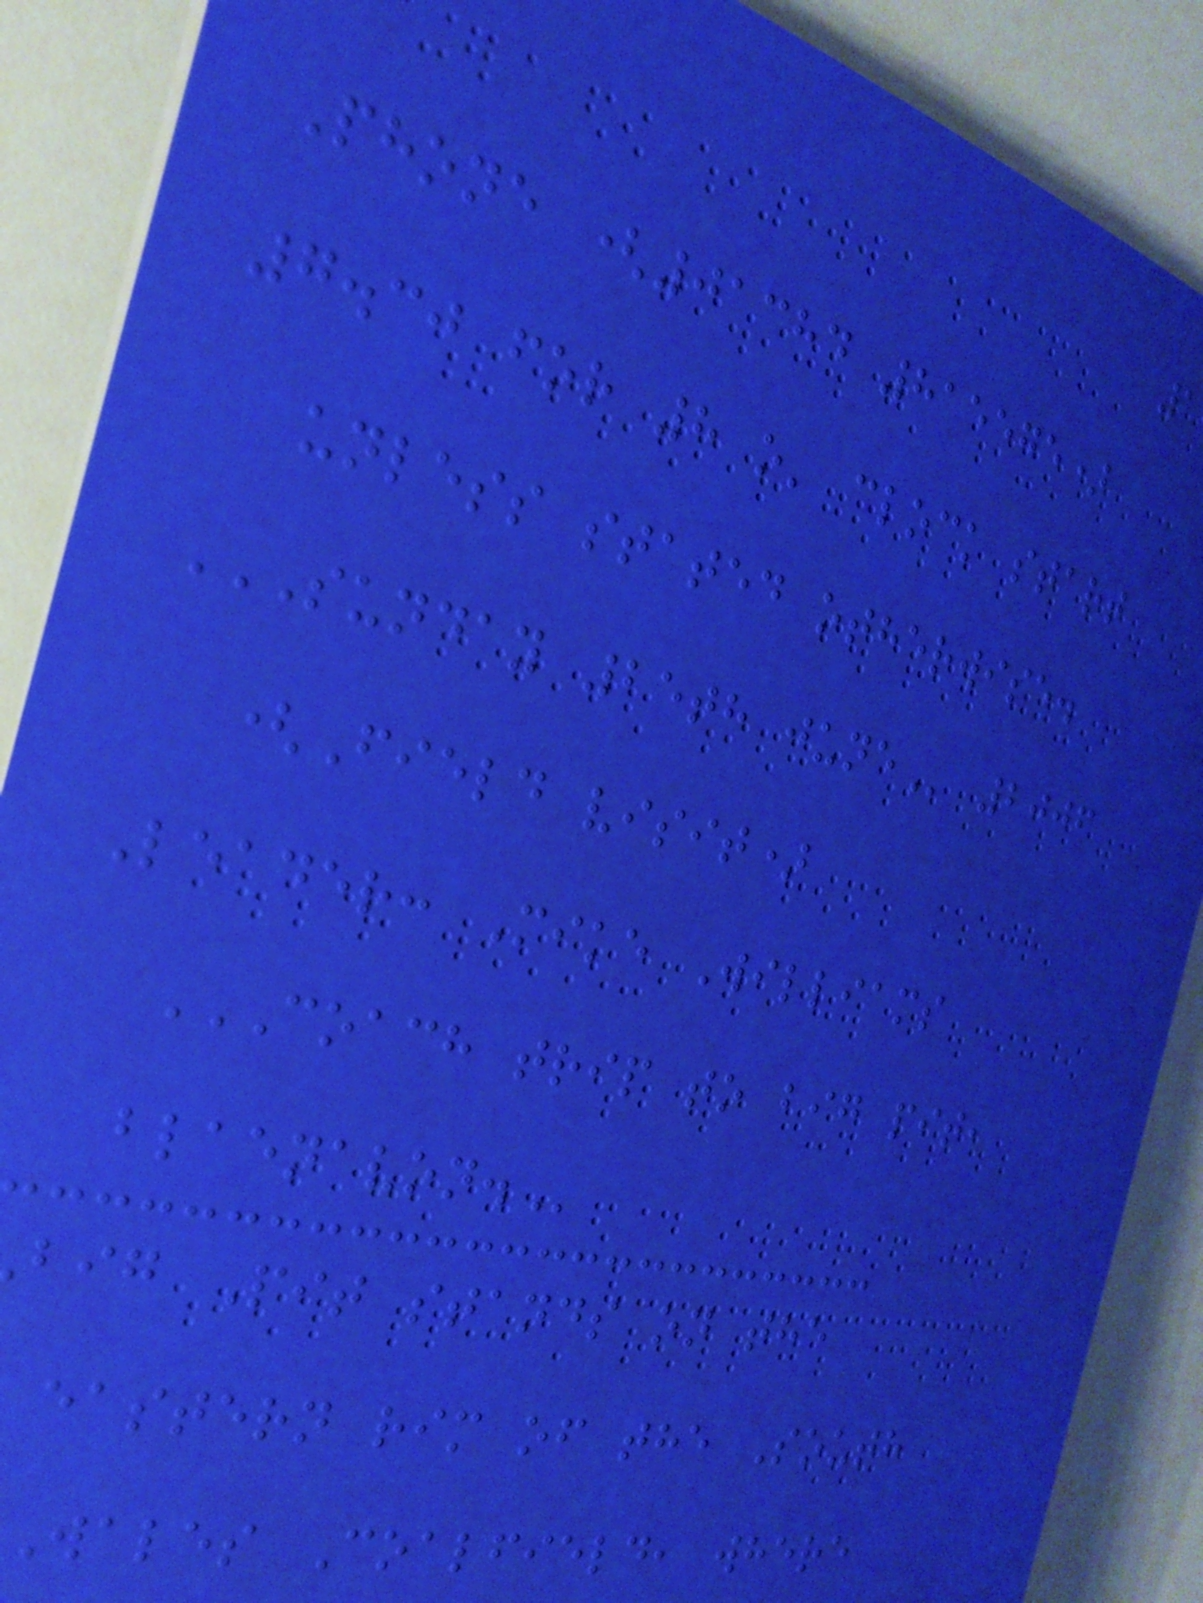Phone (01384 815575)
7.30 for 8 o' clock start
unless stated otherwise.
SUNDAY 25TH JUNE 2006
(Field visit)
Leader: Mike Williams
COACH TRIP TO BIG PIT,
big Pit stands on the
eastern rim of the South
wales Coalfield, where
